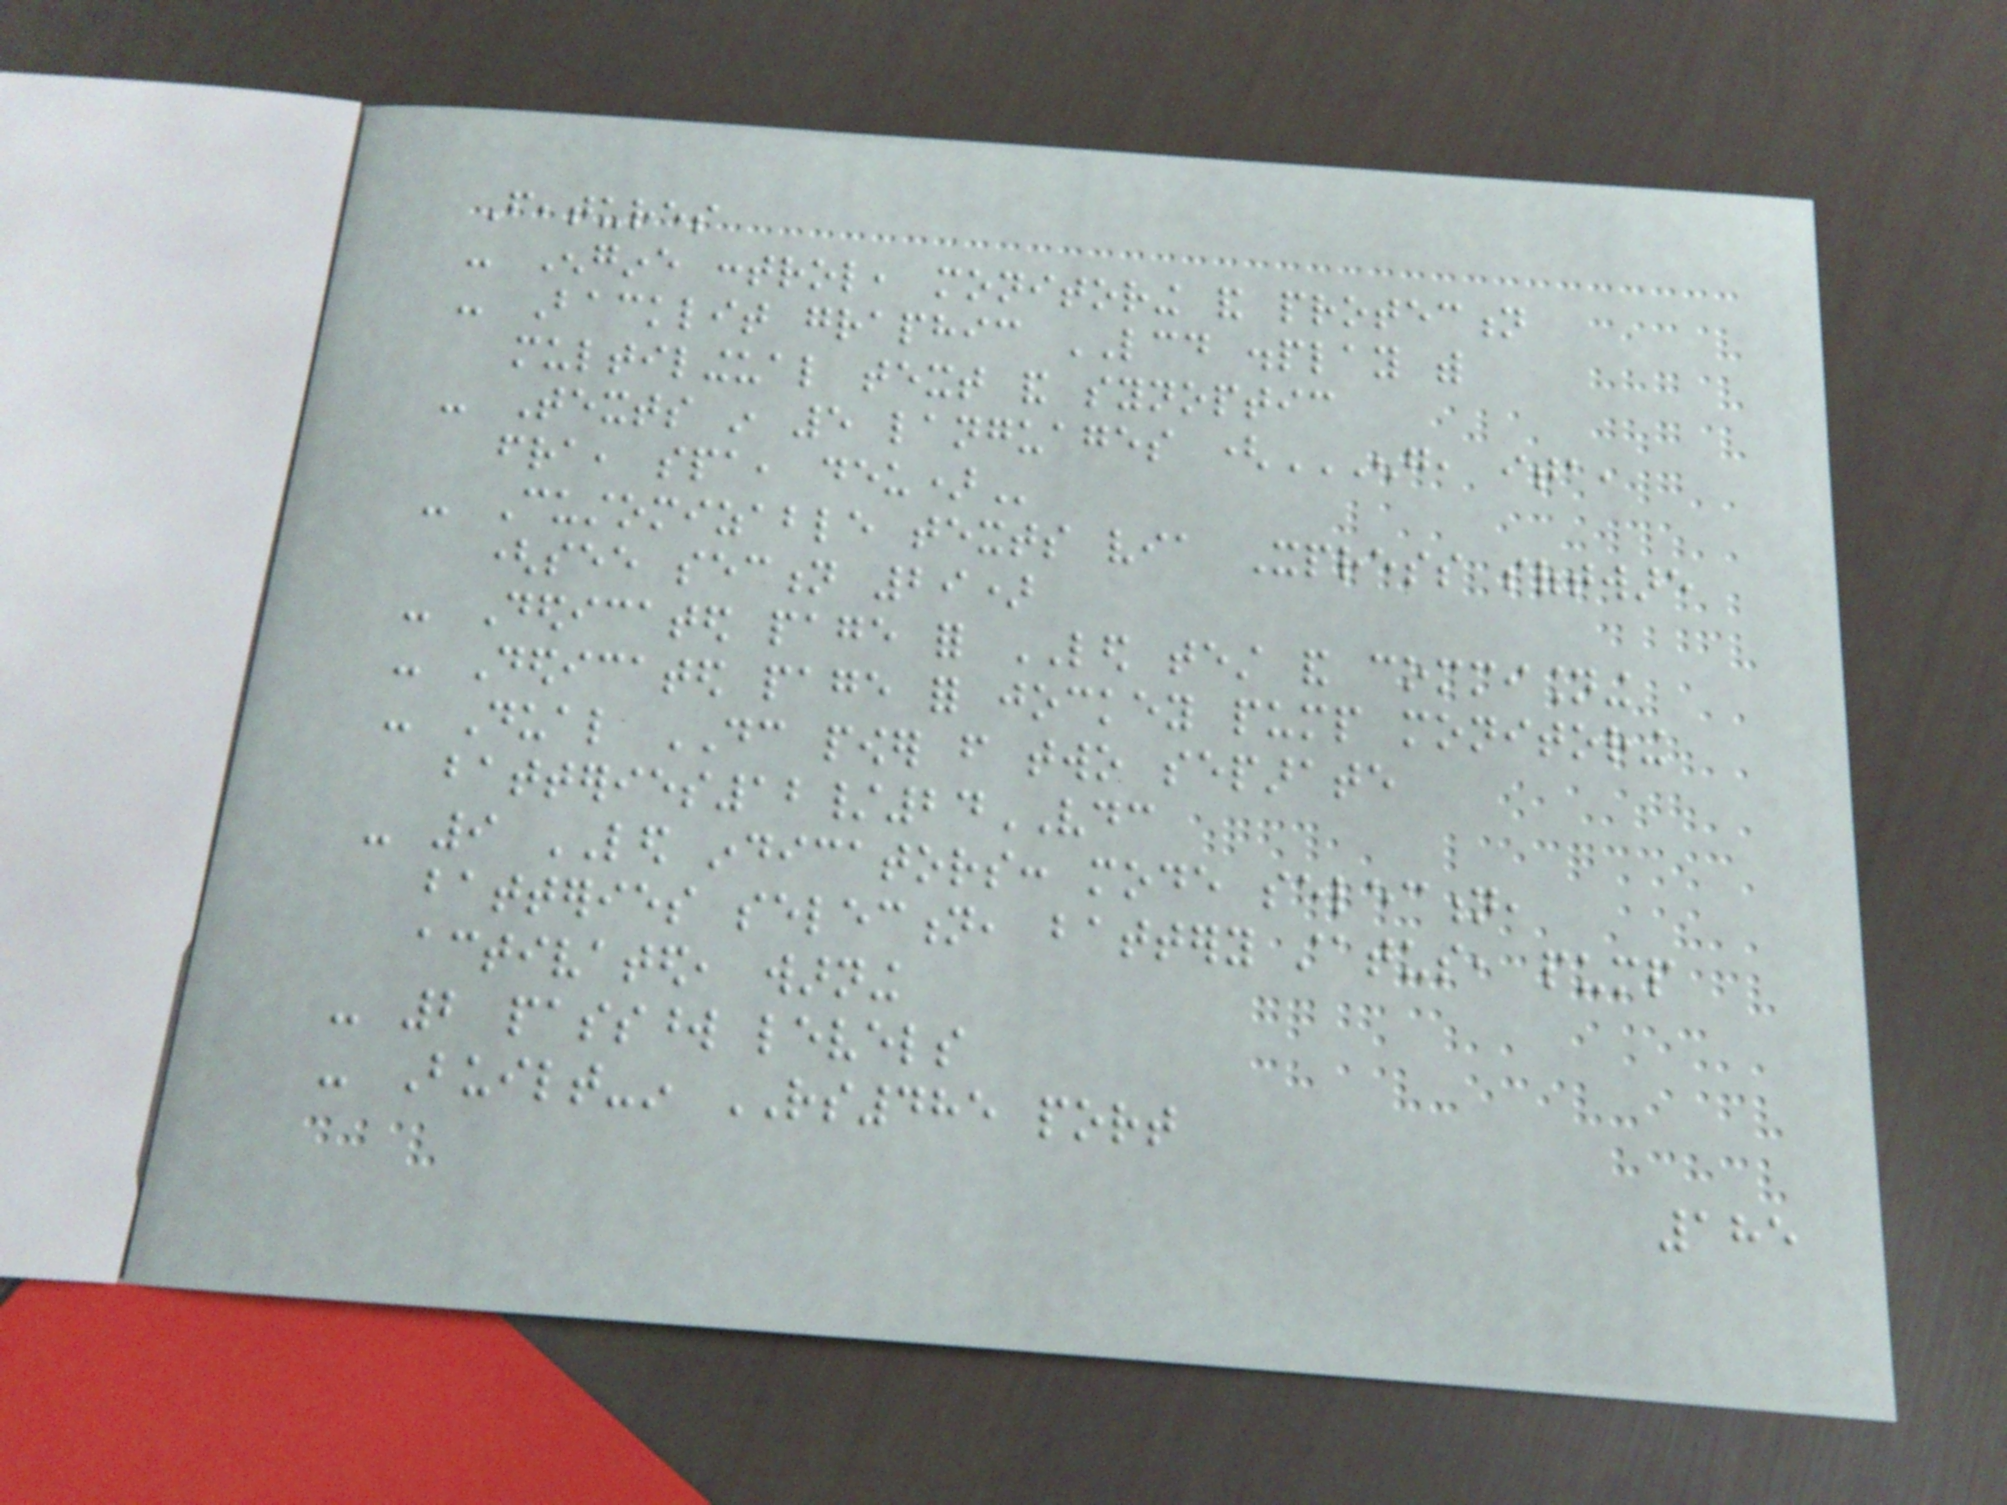Features
- Engine control, monitoring and protection
- Backlit graphic LCD display with
multilingual text and synoptic
- Texts in 5 languages (ENG, ITA,
FRA, SPA, DEU)
- Customizable texts via Xpress software
(see section 29)
- Dedicated page for LED test and commisioning
- Dedicated page for jockey pump monitoring
- Dual DC power from two separate
batteries12/24VDC
- 9 LED indicators: mode selection,
batteries selection, battery status, pump
activated, warning
- 2 password levels
- Built-in RS485 port
185
